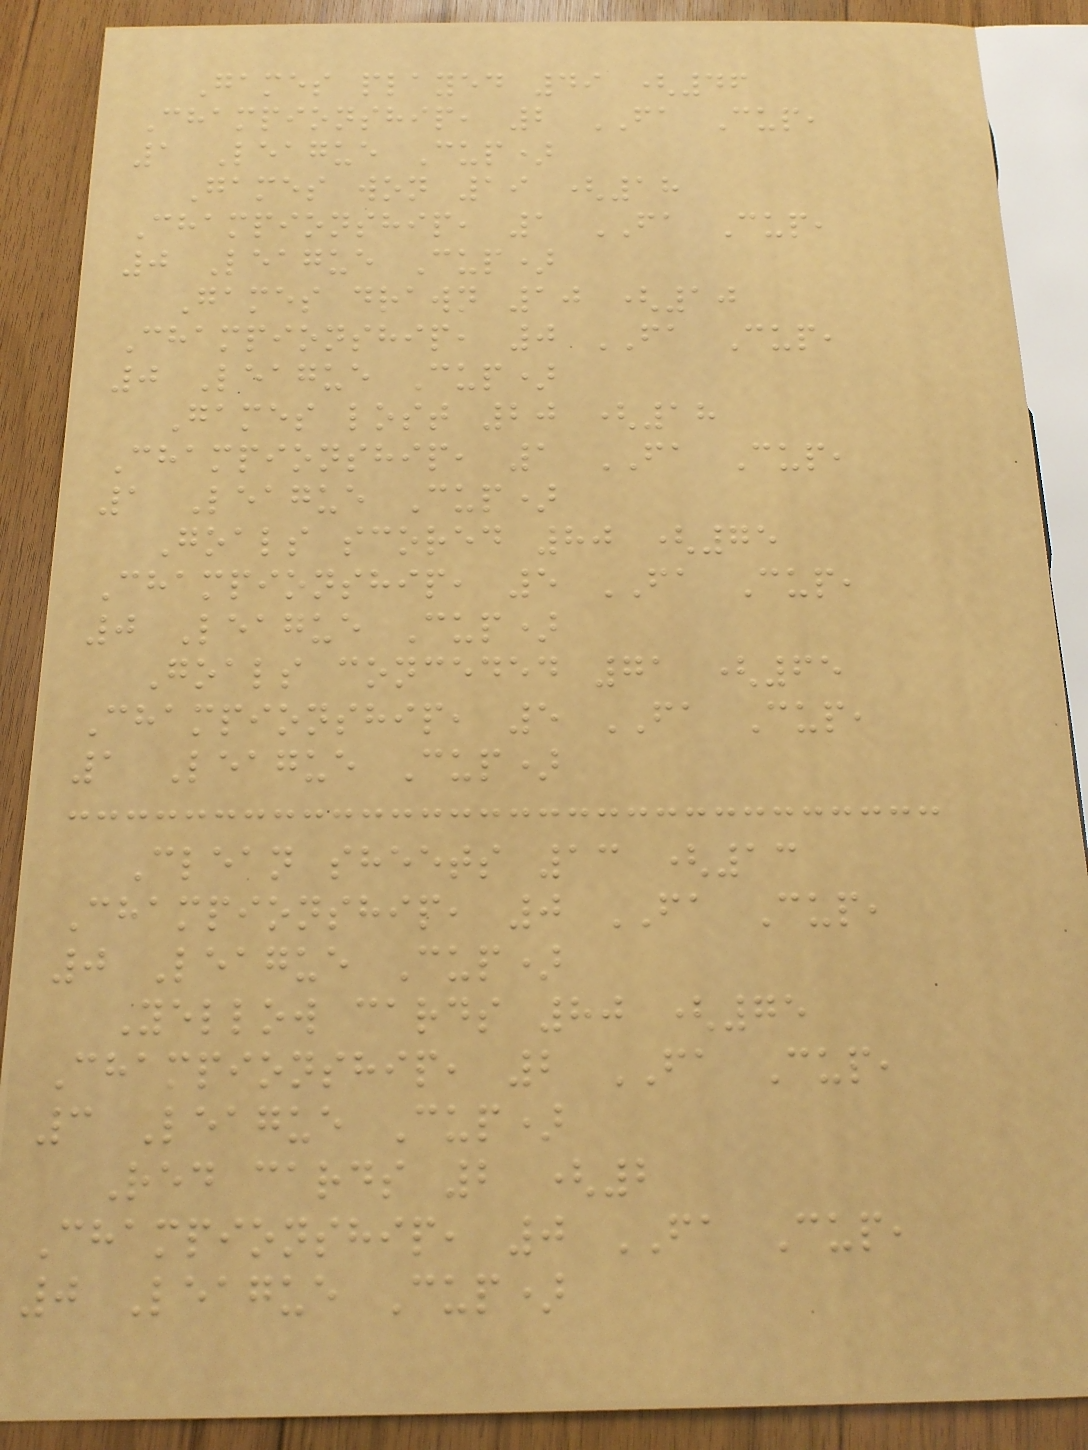Games played 49 (46
Championship, 2 FA Cup,
1 League Cup)
Games won 19 (18
Championship, 1 FA Cup,
0 League Cup)
Games drawn 10 (10
Championship, 0 FA Cup,
0 League Cup)
Games lost 20 (18
Championship, 1 FA Cup,
1 League Cup)
Goals scored 80 (75
Championship, 5 FA Cup,
0 League Cup)
Goals conceded 71 (65
Championship, 5 FA Cup,
1 League Cup)
Clean sheets 13 (13
Championship, 0 FA Cup,
0 League Cup)
Yellow cards 80 (75
Championship, 2 FA Cup,
3 League Cup)
Red cards 2 (2
Championship, 0 FA Cup,
0 League Cup)
